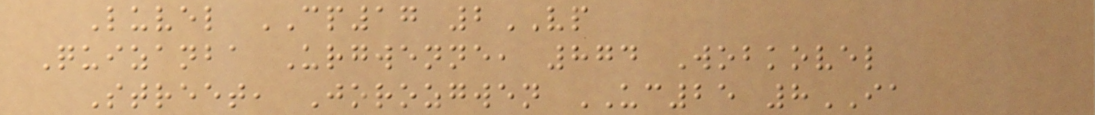Luvel CP17 2VP
Quizanba Urgwenne, 874 Wobkovel
Street, Jorozgwen UC25 8IA
